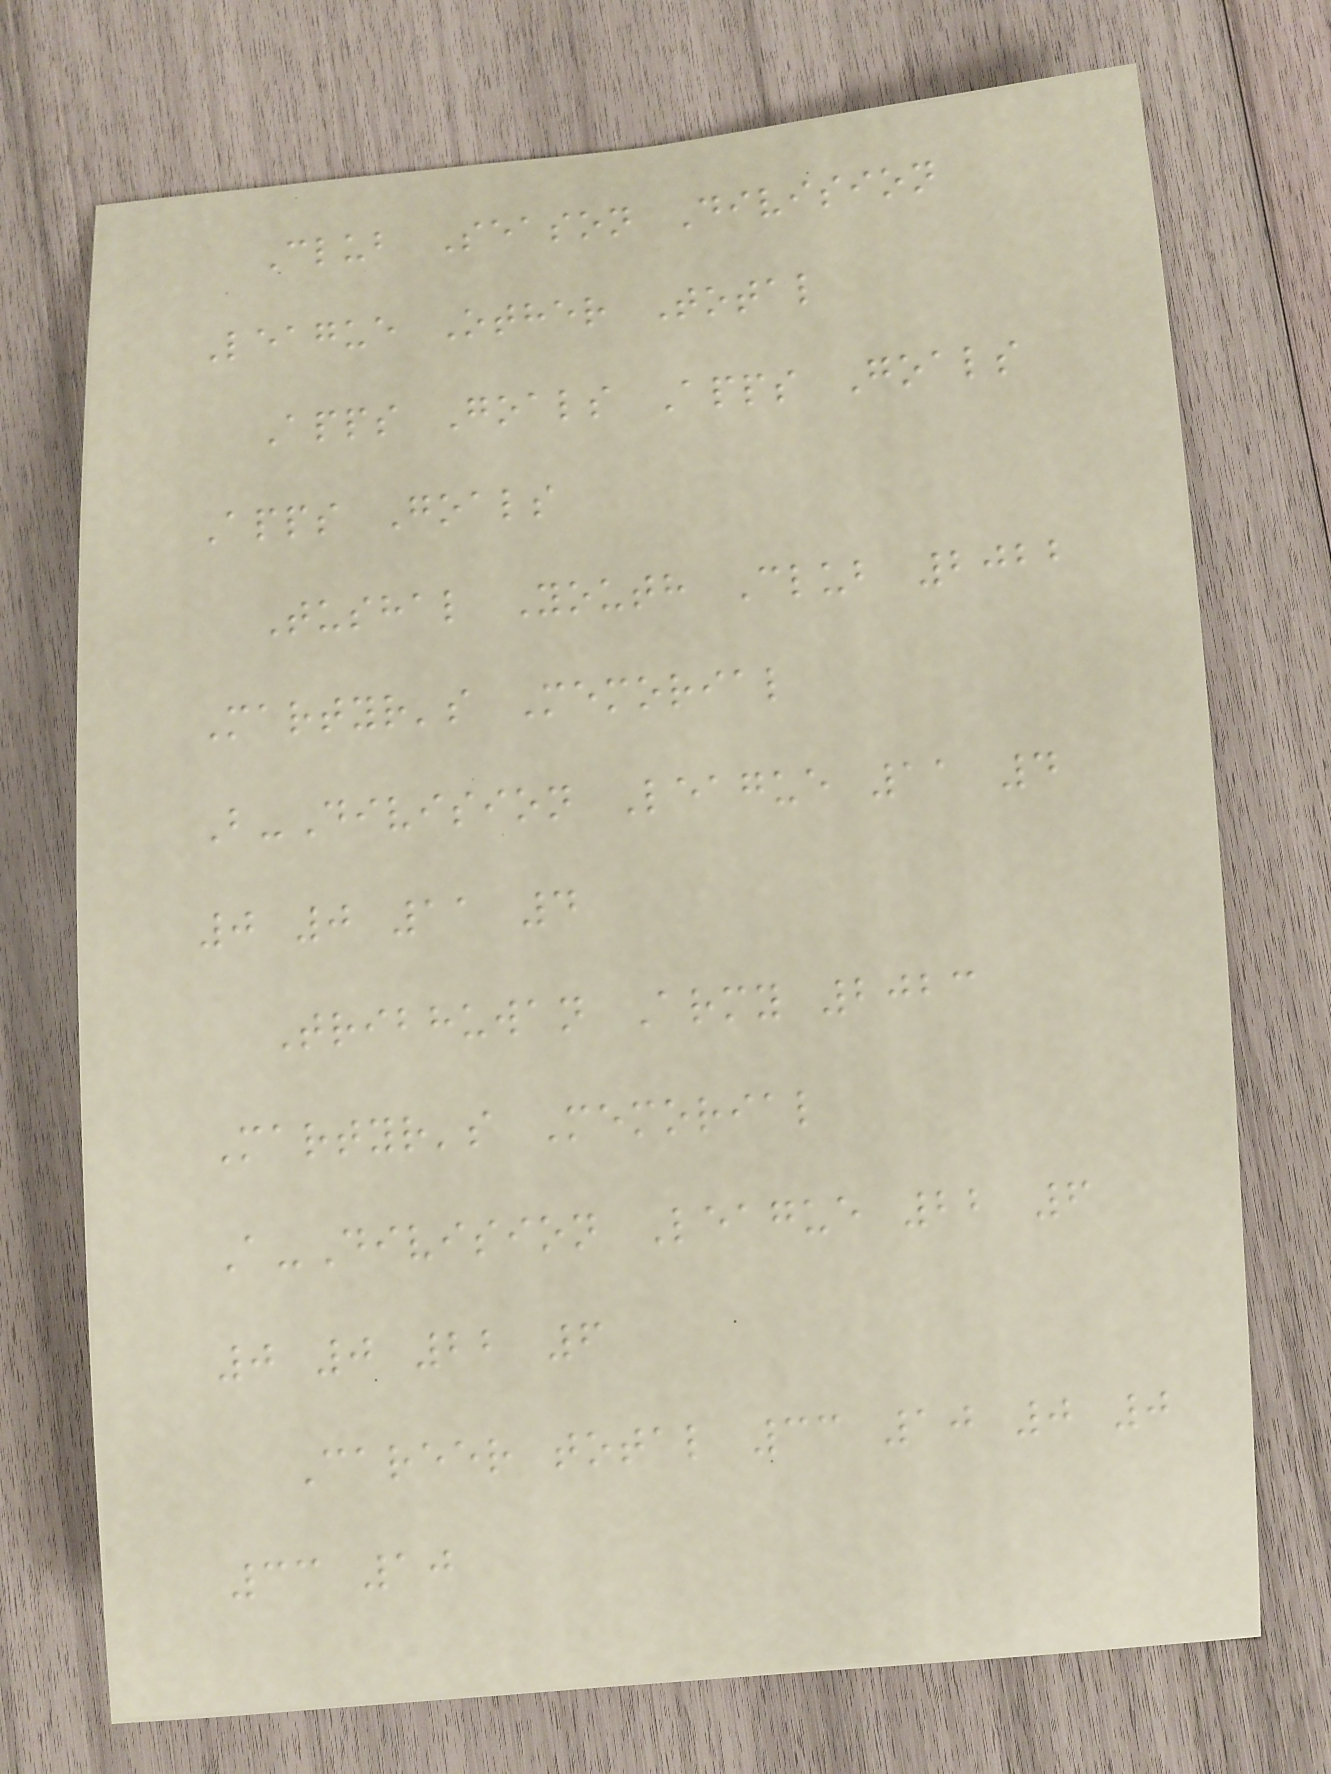Club Season Division
League Other Total
Apps Goals Apps Goals
Apps Goals
Tushal Youth Club 2022
Martyr's Memorial
B-Division League 11 4
0 0 11 4
Tribhuwan Army 2023
Martyr's Memorial
A-Division League 22 6
0 0 22 6
Career total 33 10 0 0
33 10
